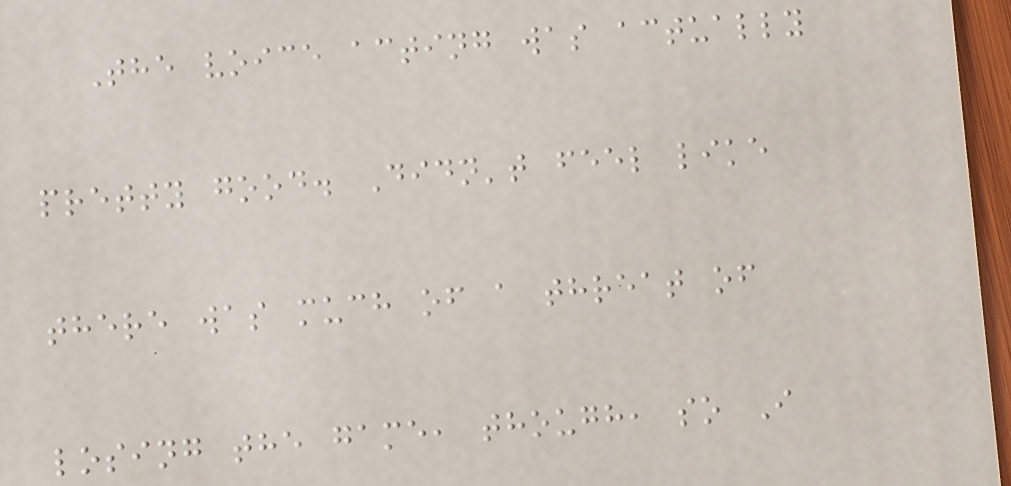The voice acting was actually
pretty good. Didn't feel like
there was much of a threat of
losing the game, though, so I
